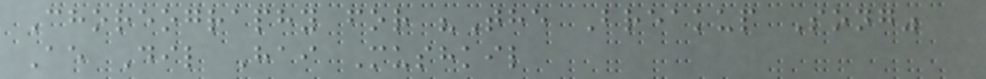Choreography for "The Breakup Song"
Ae Dil Hai Mushkil
